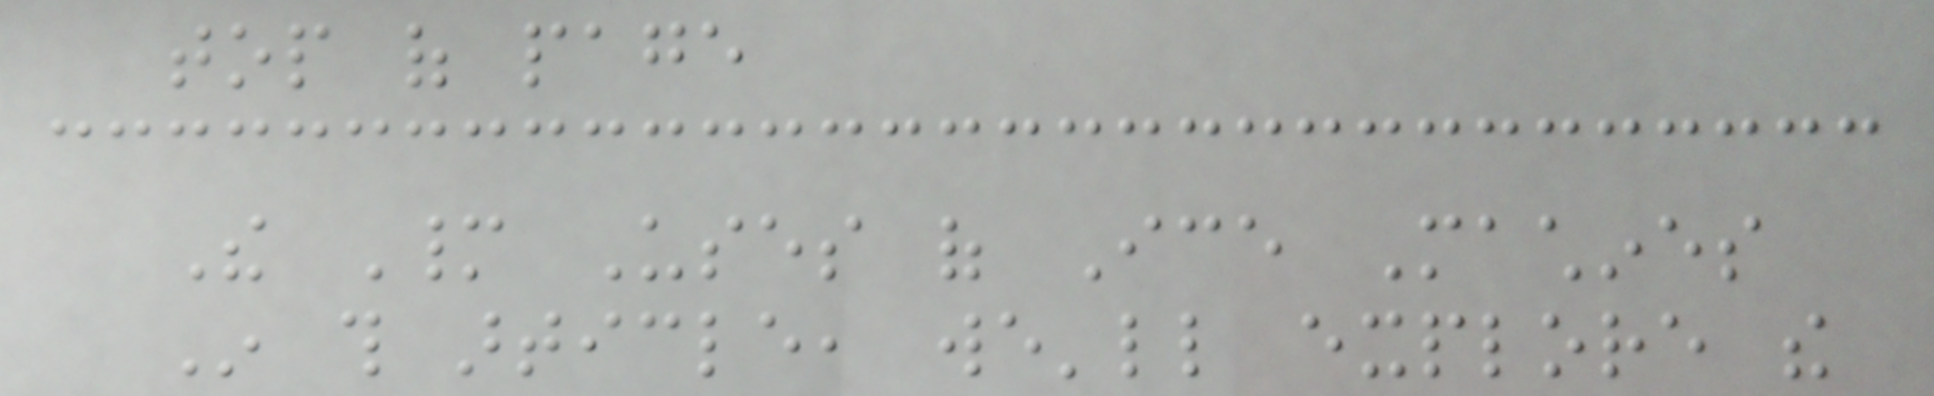top of page
The Many Uses of Ice Machines
In this article, we'll explore the
